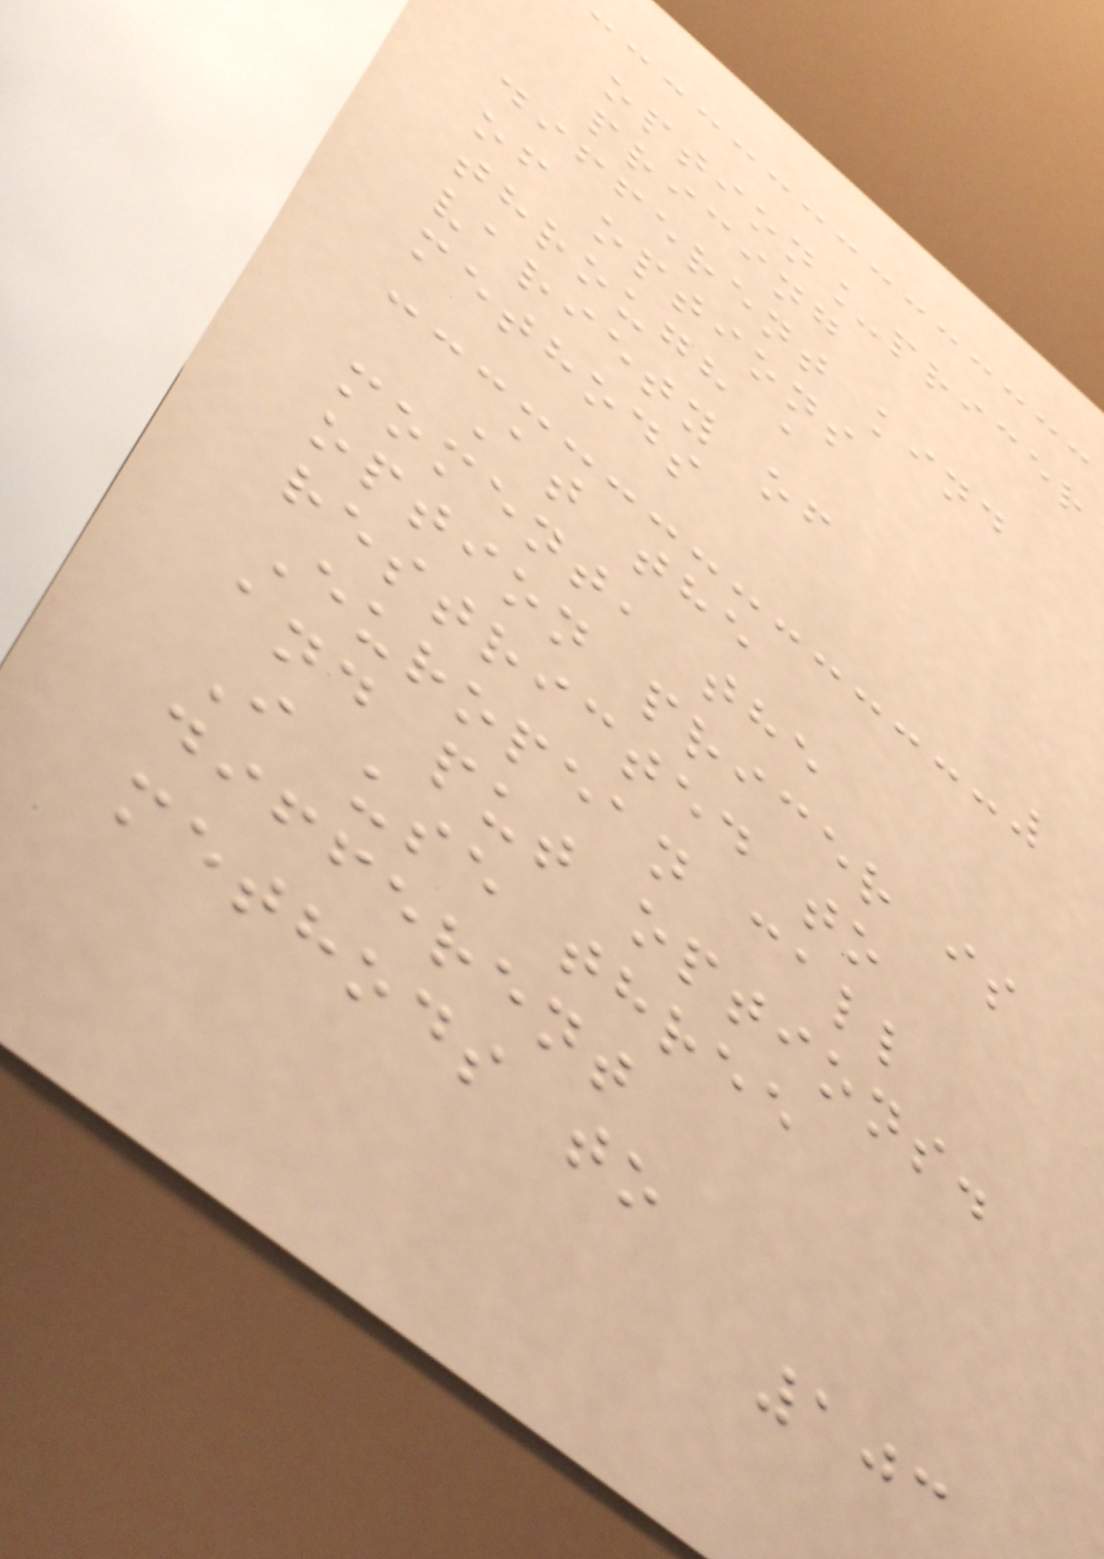option_pricer
pricing
different kind
of options
through a
variety of
methods
At the
moment, the
option pricer is
restricted to
European call
and put options.
I use three
different
methods to
103
